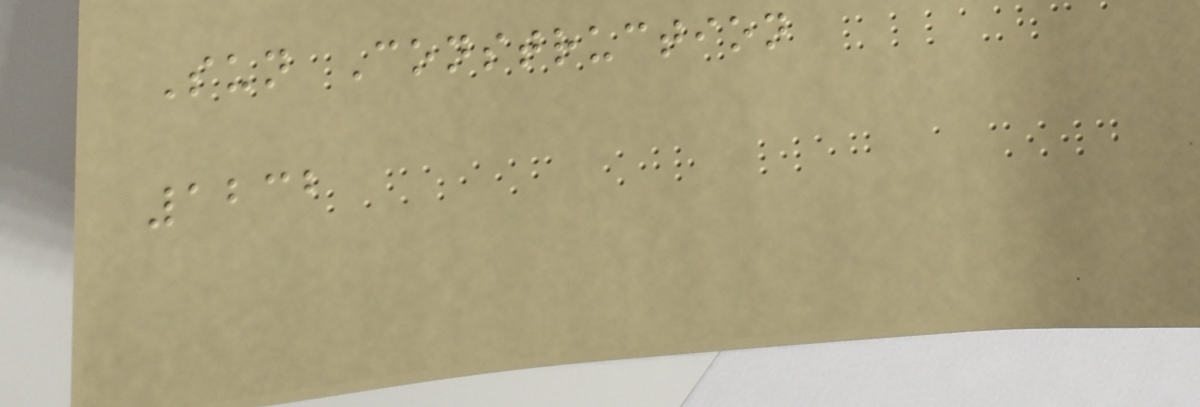Sun Construction
1232
